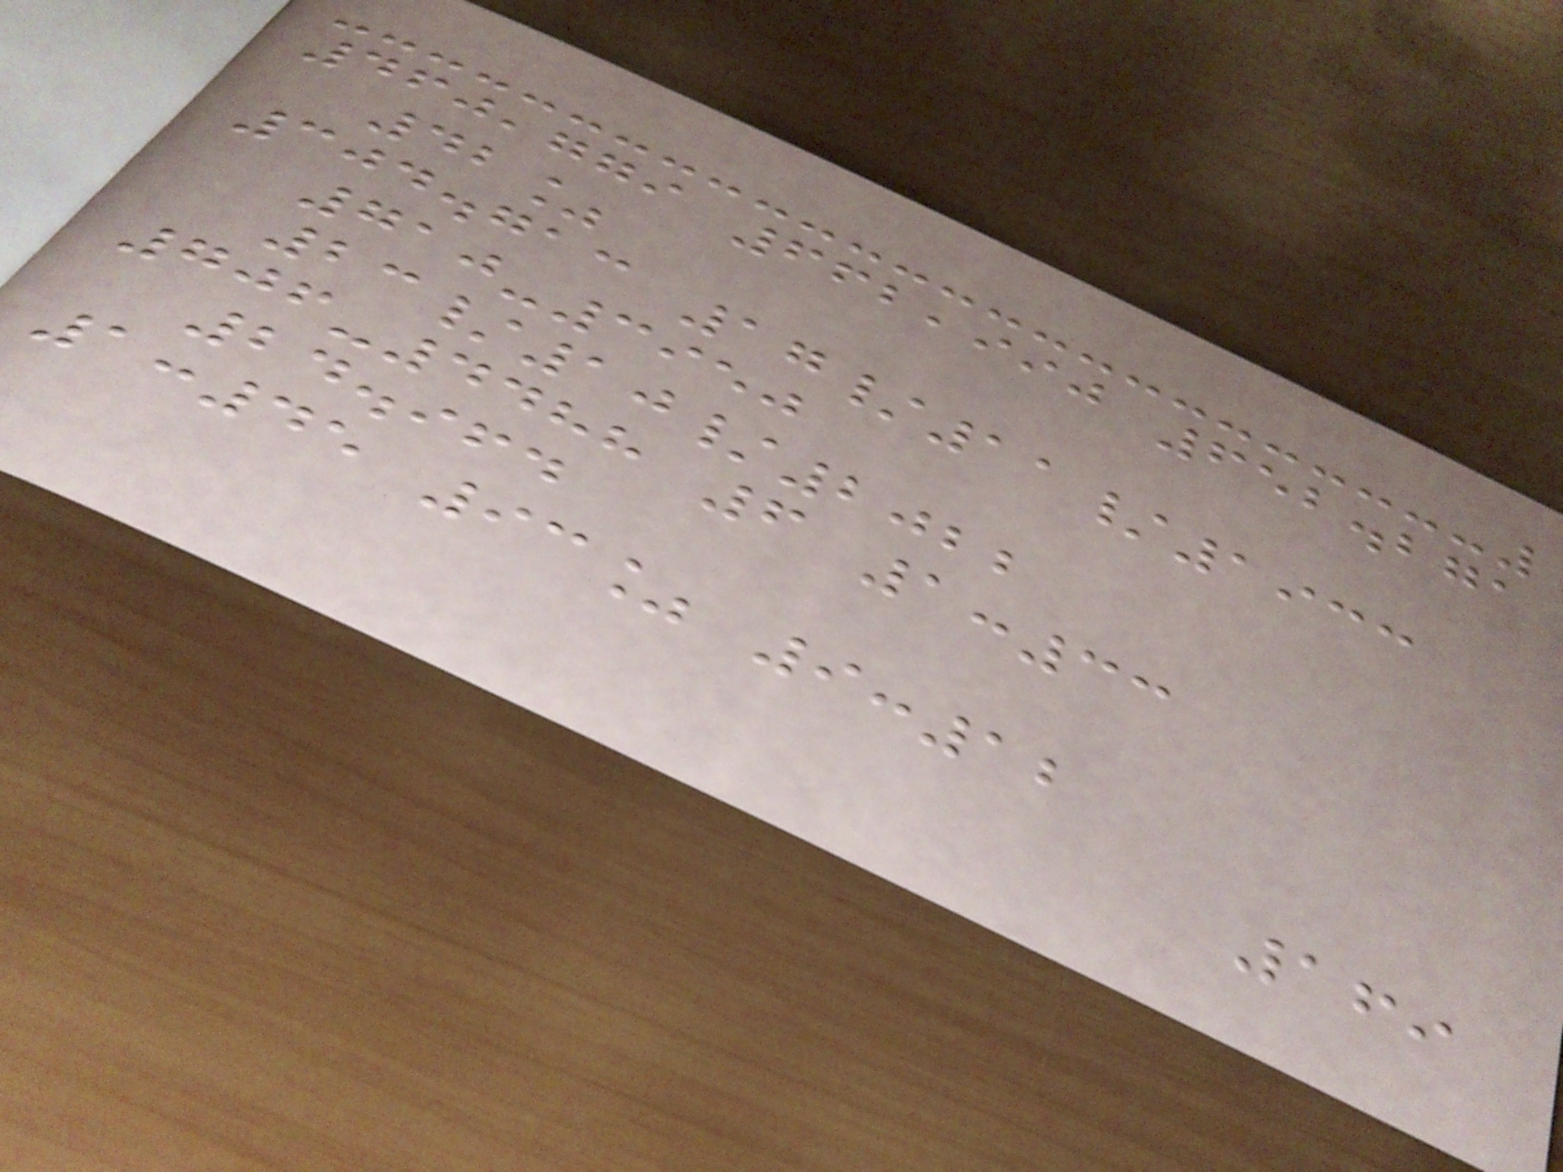460,779 662,990 652.271
42%
304.713 17/11/1933
710-3950
23/10/2022
706-4488 6 1:33
24.964
1:45 93% 9:12
169
